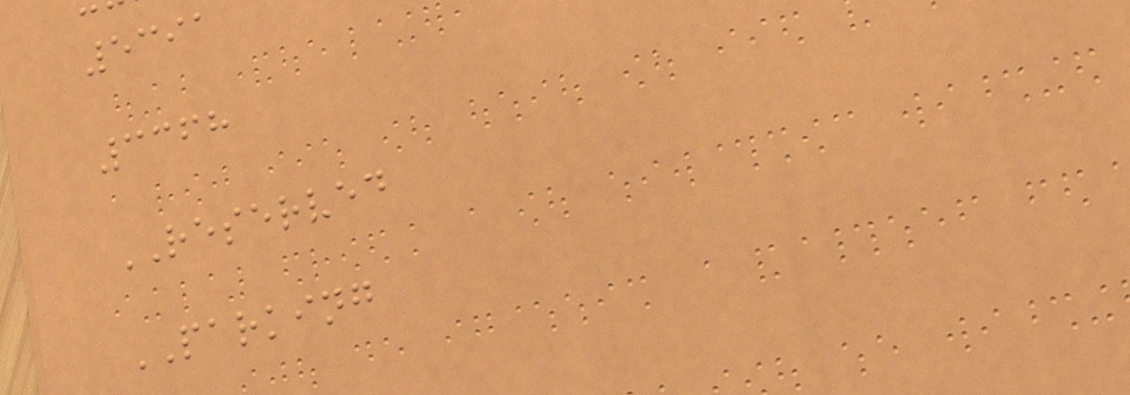5391
3368
RESERVED
PARKING
